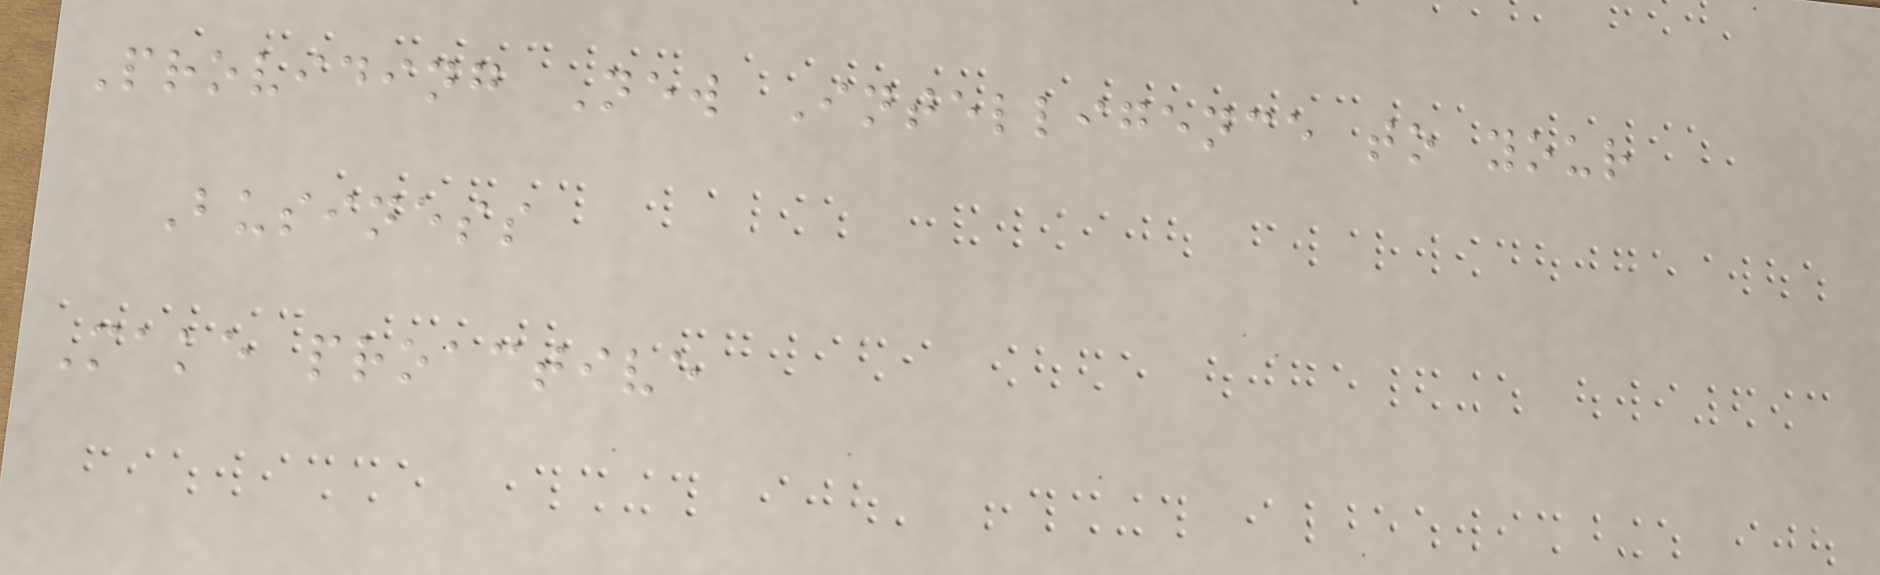Providing New Intelligence to your
Business
Make proactive
